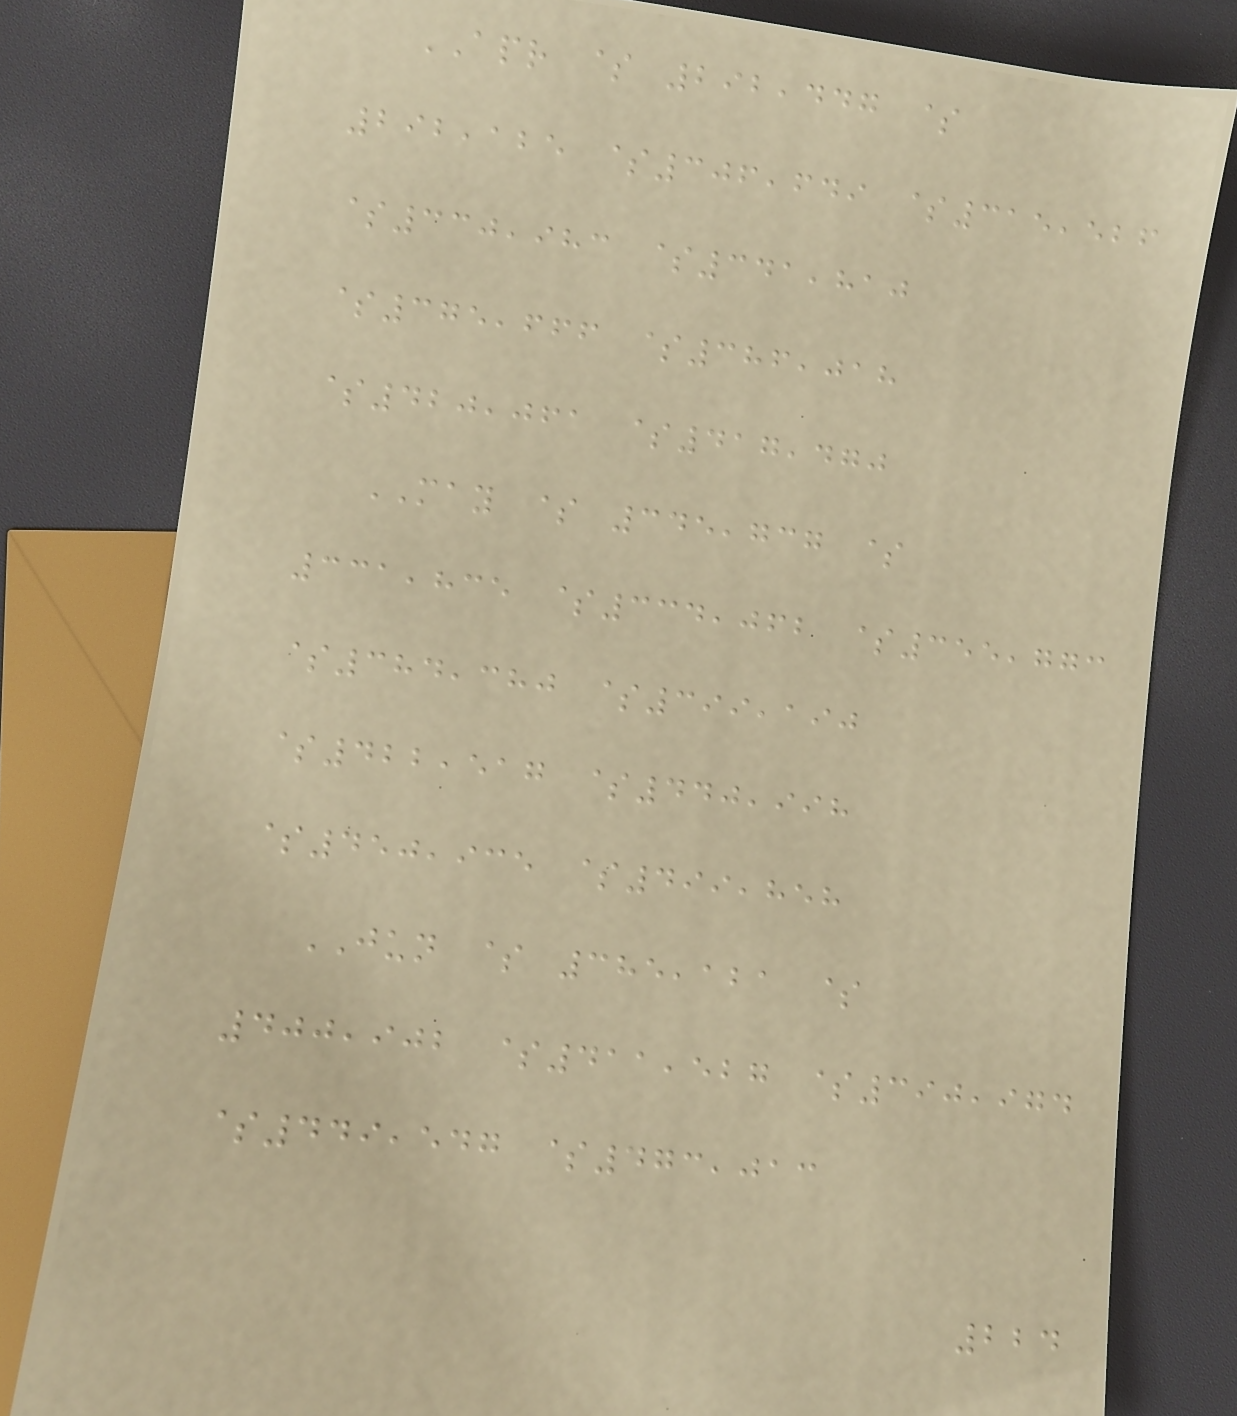APR $ 292,447 $
292,125 $306,649 $315,526
$330,983 $341,810
$375,666 $386,018
$420,061 $417,470
MAY $ 345,737 $
331,835 $334,062 $355,773
$384,380 $399,190
$422,517 $440,998
$450,935 $499,858
JUN $ 385,121 $
400,902 $411,527 $390,974
$449,547 $473,013
224
